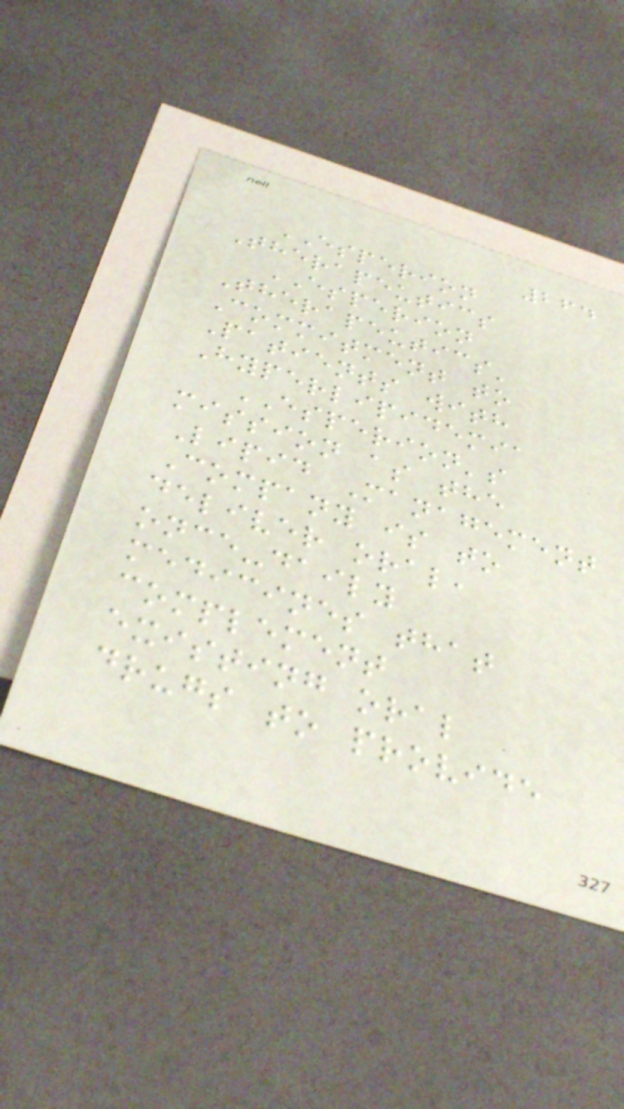264
ESPERION
Therapeutics
ESPERION
Therapeutics'
Commitment to
Patients with
Hyperlipidemia
ESPERION's
mission as the
Lipid Management
Company is to
deliver oral,
once-daily
medicines that
complement
existing oral
drugs to provide
